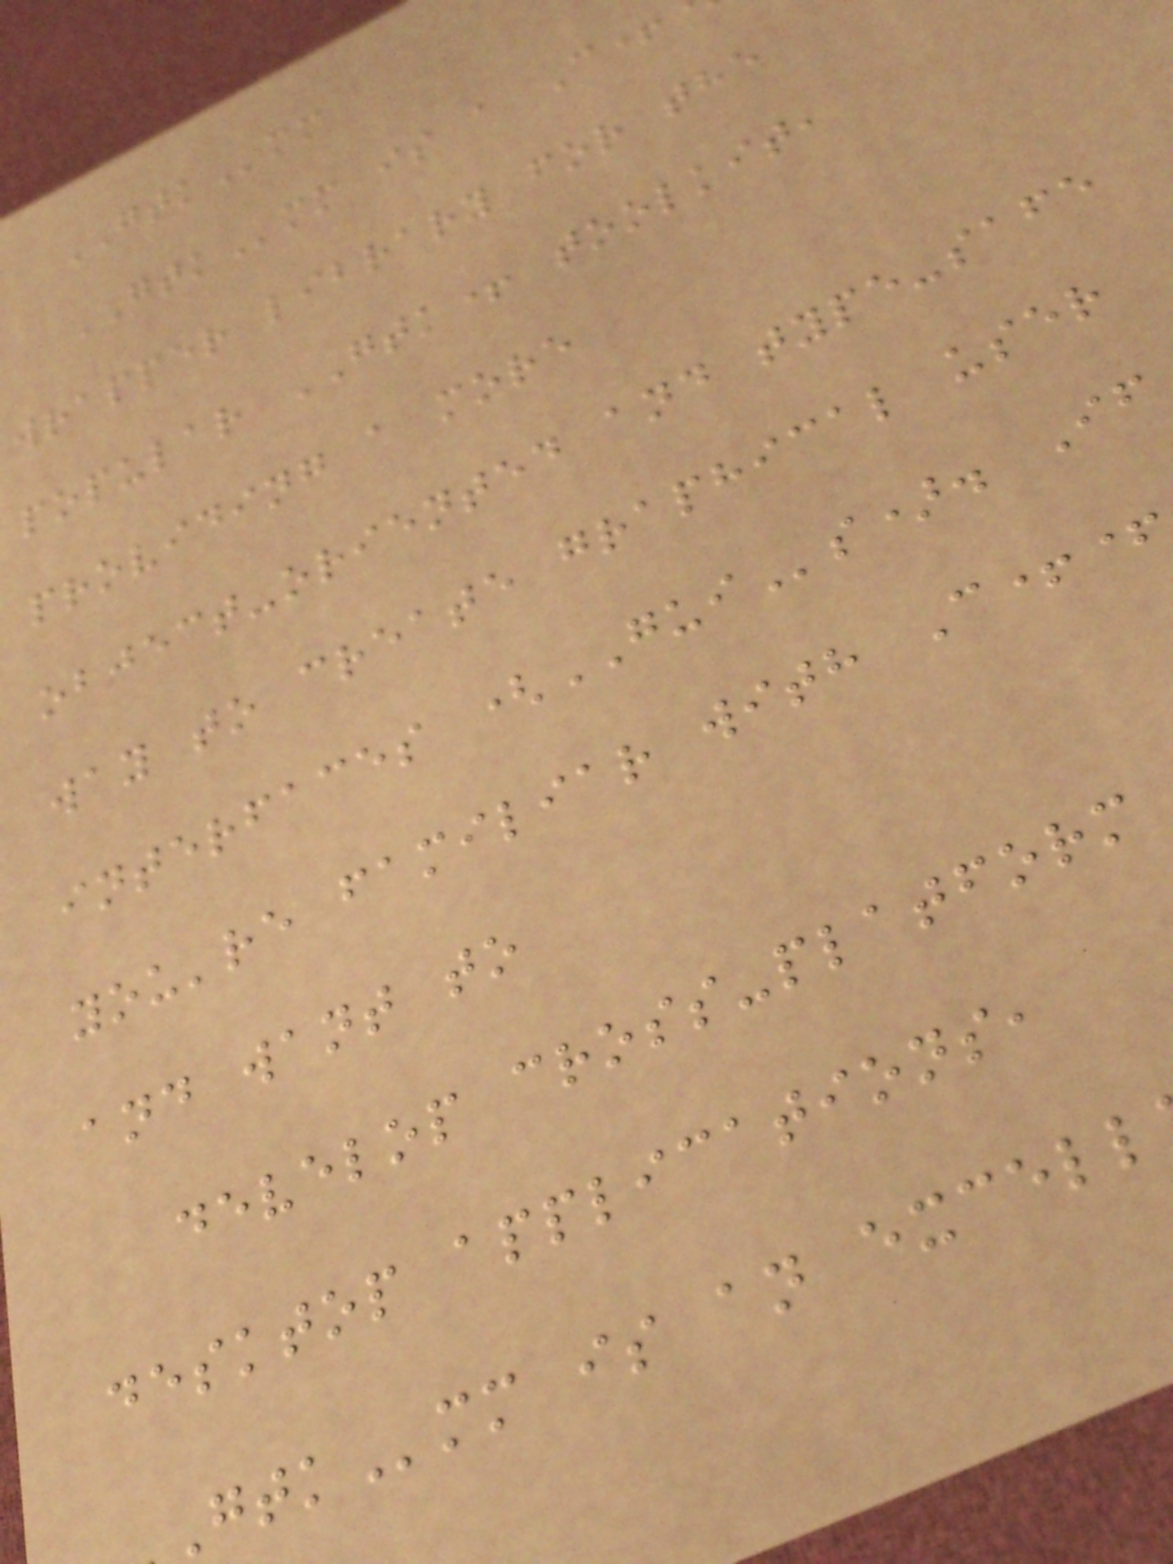GTKmm
GTKmm is a C+
wrapper library for the
popular GTK+ toolkit,
providing a more
object-oriented and type-safe
way to create graphical user
interfaces (GUIs). If
you're familiar with C++
and want to
develop cross-platform
desktop applications,
mm is an excell
